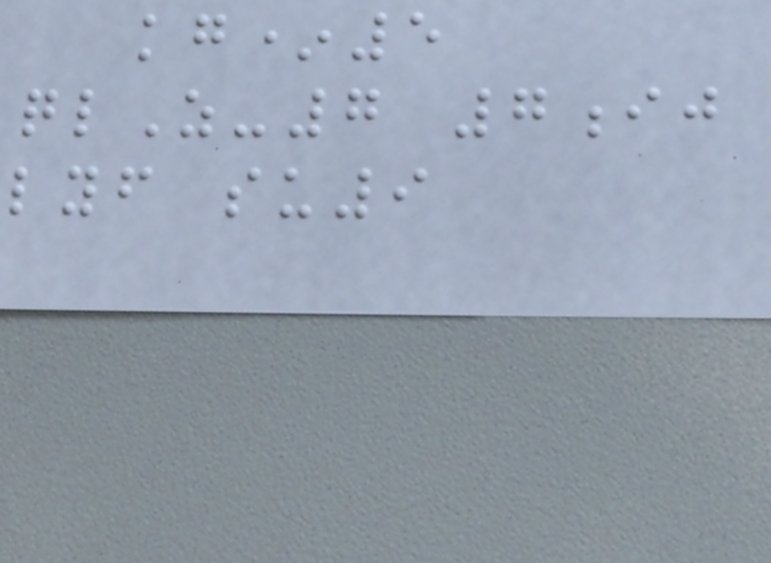kg*5
qlZ-7 7ij
lyf su9
